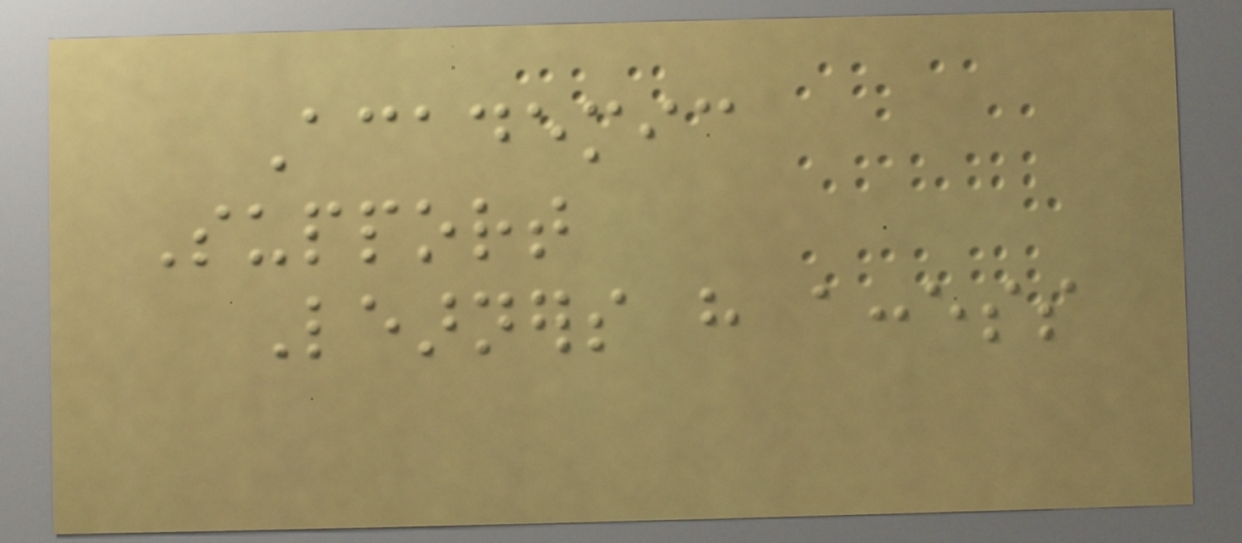Academic
Support
Learners have access
